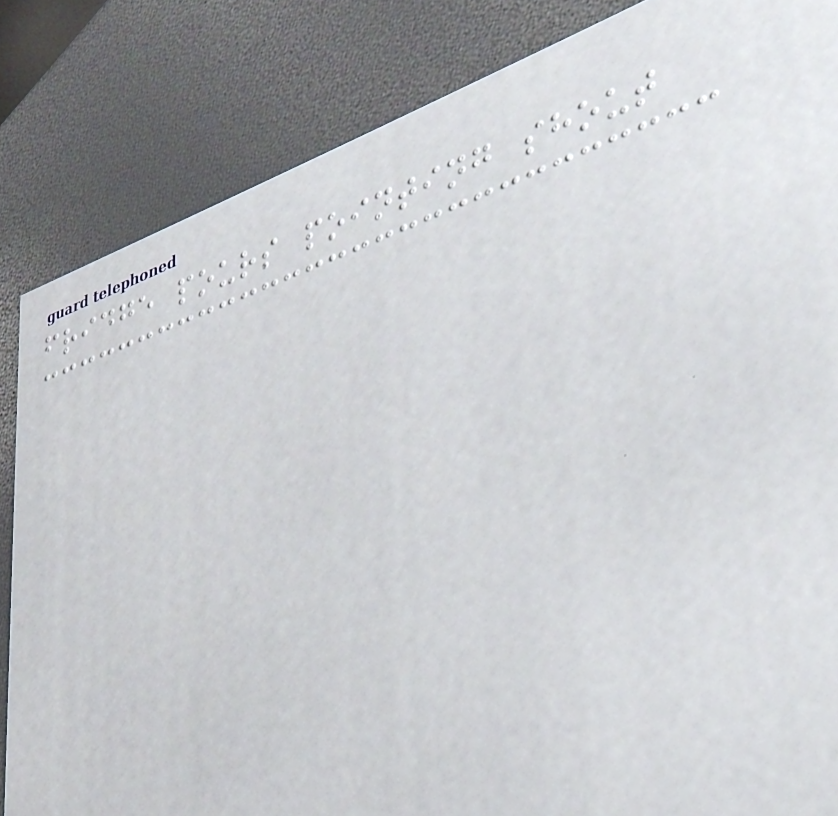fridge pours pointing shout
